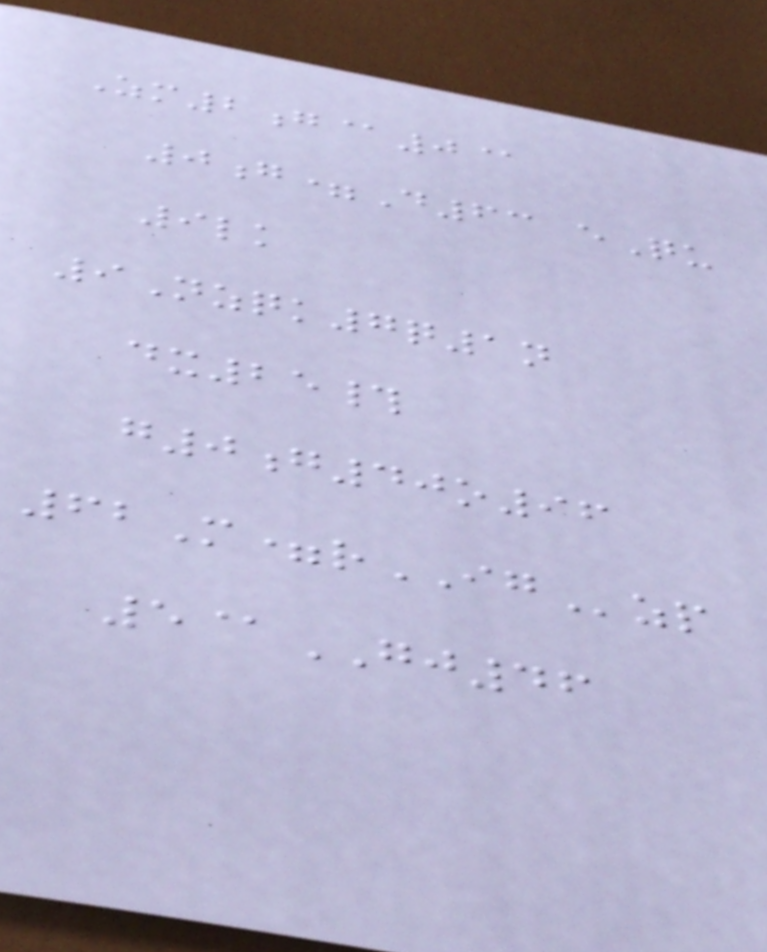Zm2g@0@
0g=D63 eQu
9lk
9Nzqk7q1n
dx25#
g0g40o96
62M=rIGzp
5@GJ46
